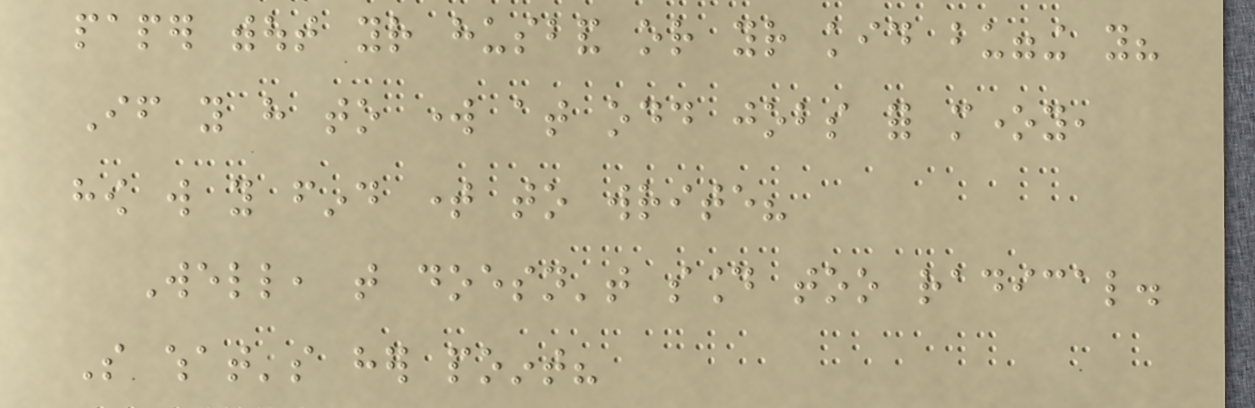paper without your husband or your kid bugging you?
If you have to work at odd jobs for money,
how will you find time to write?
Well, that doesn't sound too radical.
So what's her point?
